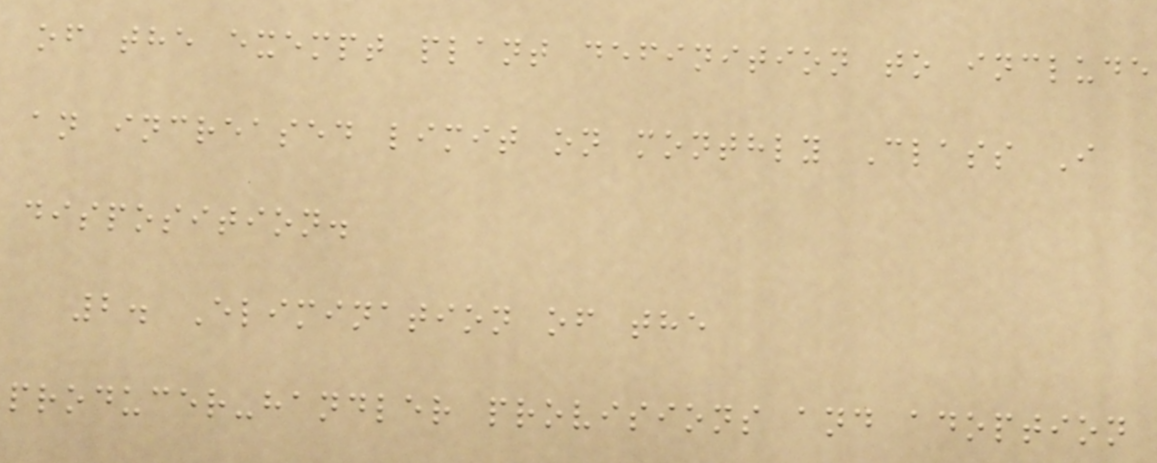of the exempt plant definition to include
an increased limit on monthly Class I
disposition.
2. Elimination of the
producer-handler provisions and adoption
